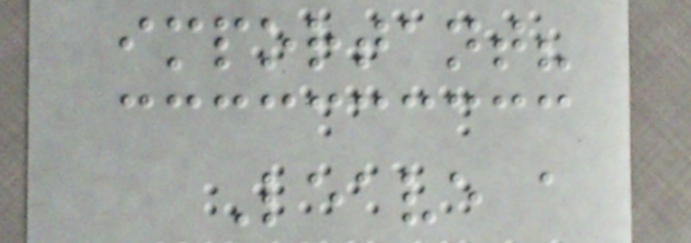important?
Leave a
